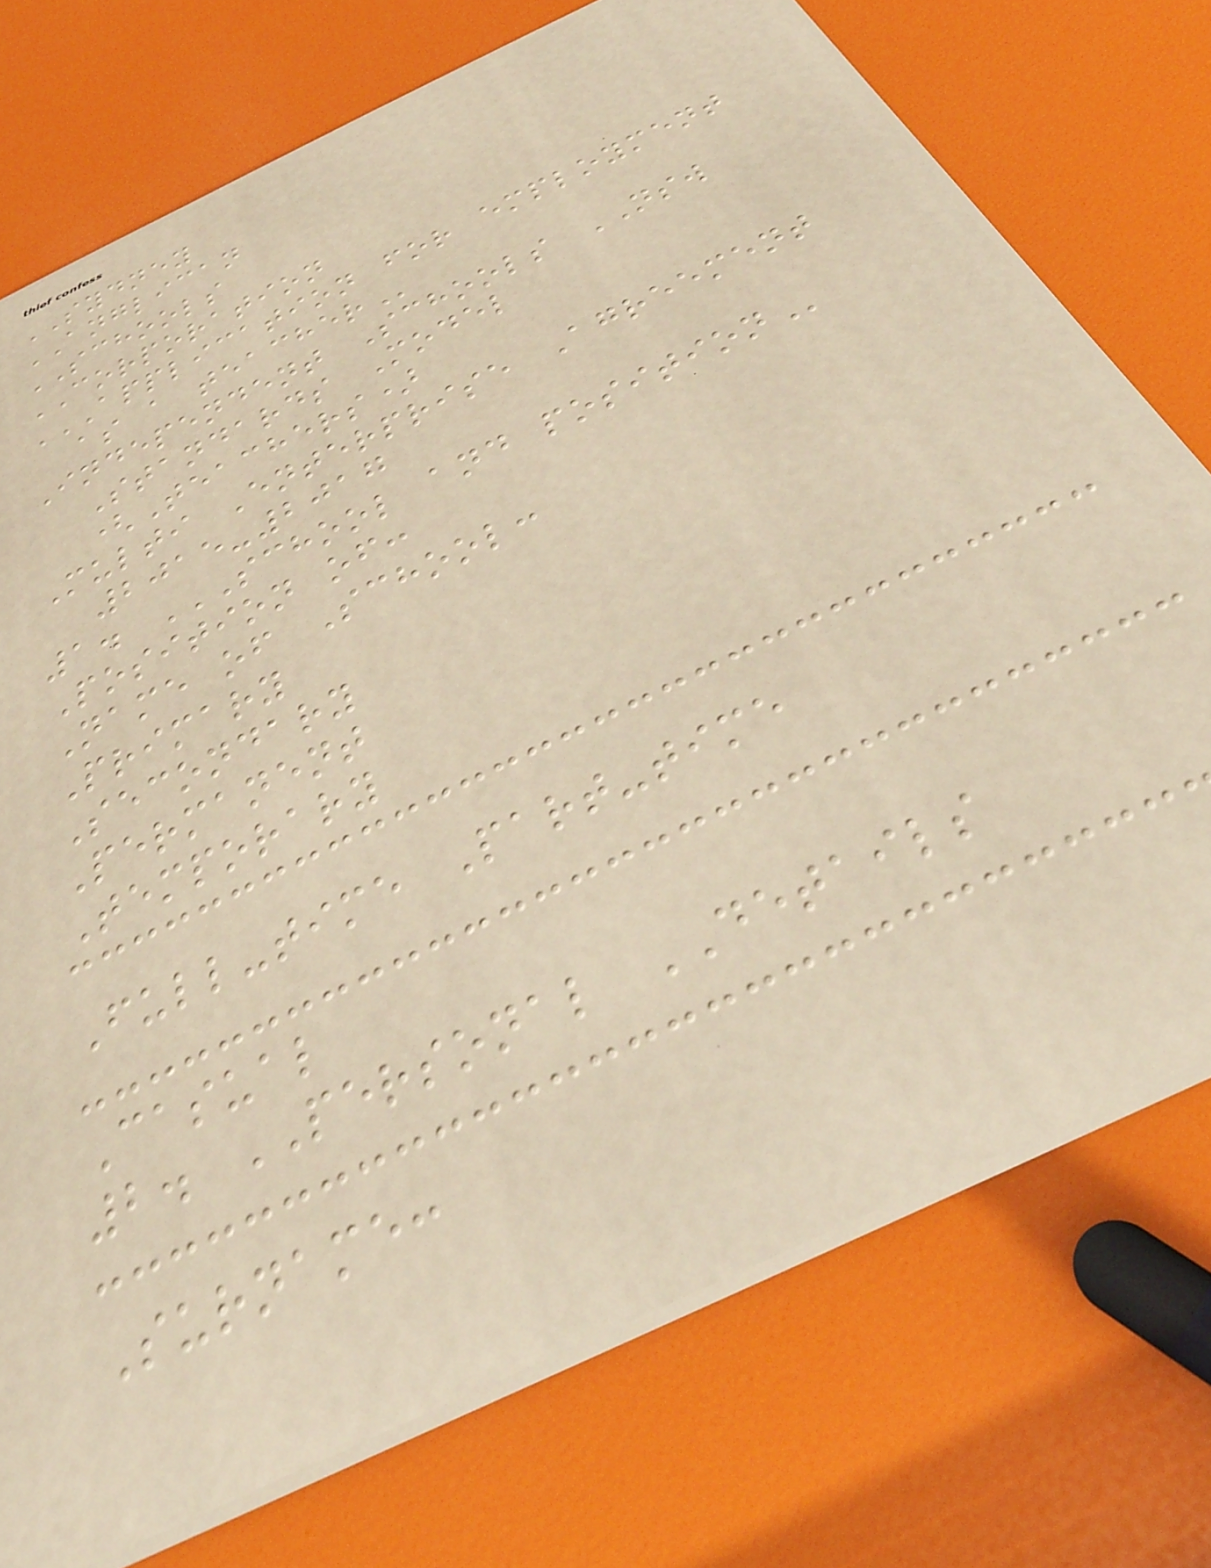SYDNEY
ANGLICAN
SCHOOLS
CORPORATION
APPLICATION FOR EMPLOYMENT
AS A TEACHER
Independent Schools NSW
Standards Model
(Teachers)
Multi Enterprise Agreement
2015-2017
1. SCHOOL AND POSITION
Position of:
Name of School:
Primary
Secondary
Permanent
Temporary
Full-time Part-time
Casual
2. PERSONAL DETAILS
Surname:
